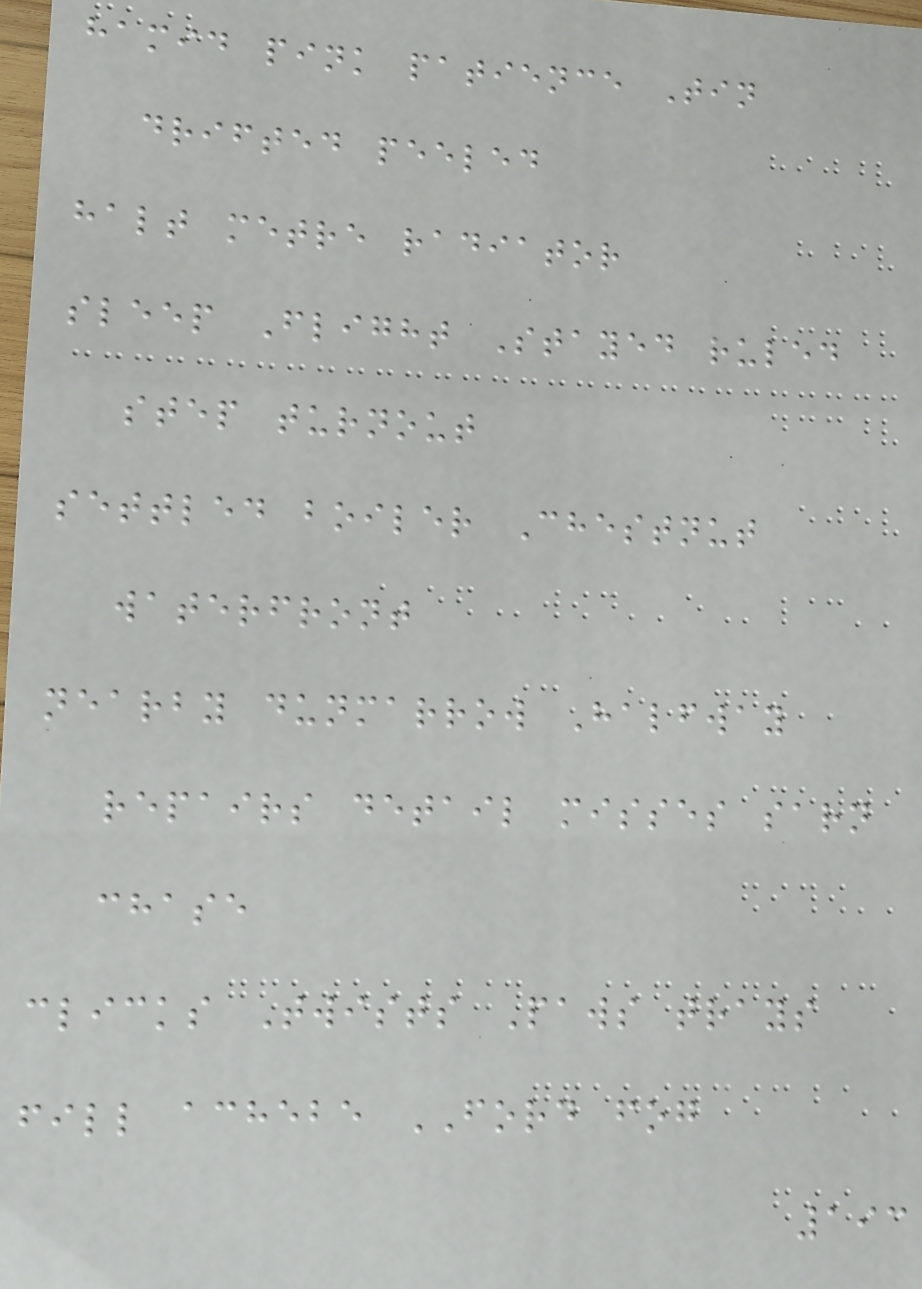hamid pink patience Tin
drifted peeled
halt metre radiator
sleep Flight Stayed ruled
step turnout
settled boiler Chestnut
waterfront
nearby dunmarrow Halfway
repairs detail misses sarn
chase
clicks Twists Paws trays
fill achebe FORD fog
193
